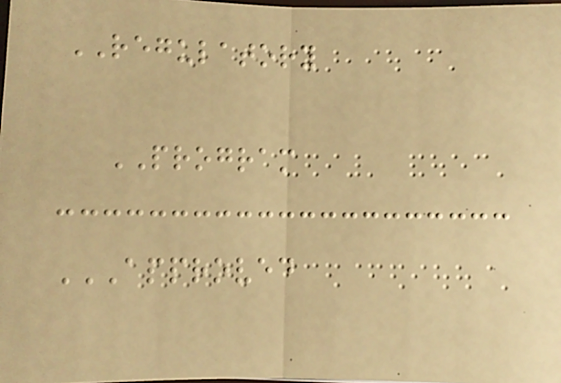REGULATORY
PROGRAM
APPROVED
